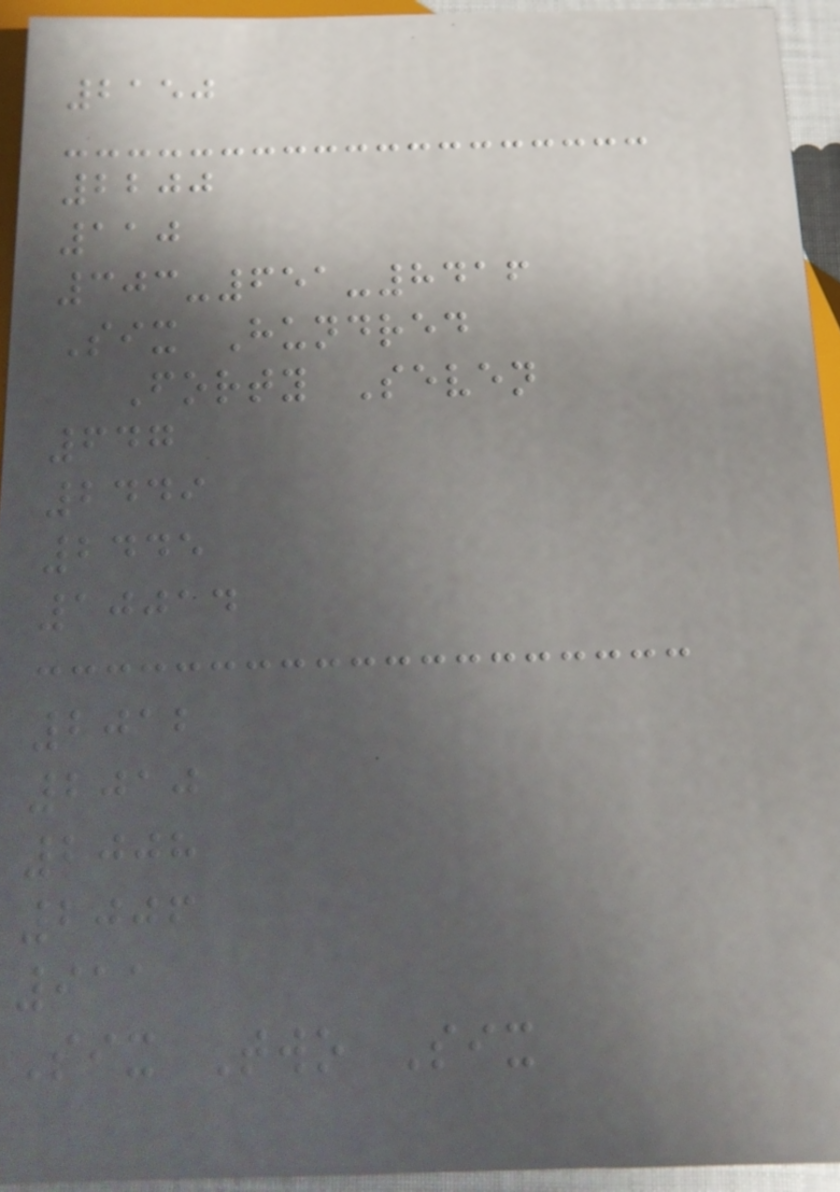2150
2200
110
303-651-8416
Six Hundred
Forty Seven
647
2449
2445
10014
2012
2010
2008
2006
911
Six Two Six
